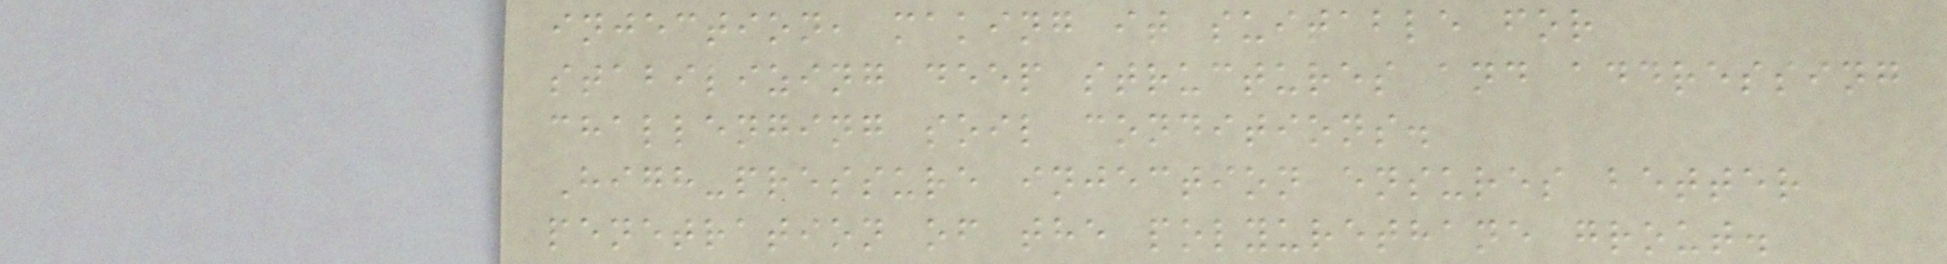injection, making it suitable for
stabilizing deep structures and addressing
challenging soil conditions.
High-pressure injection ensures better
penetration of the polyurethane grout.
